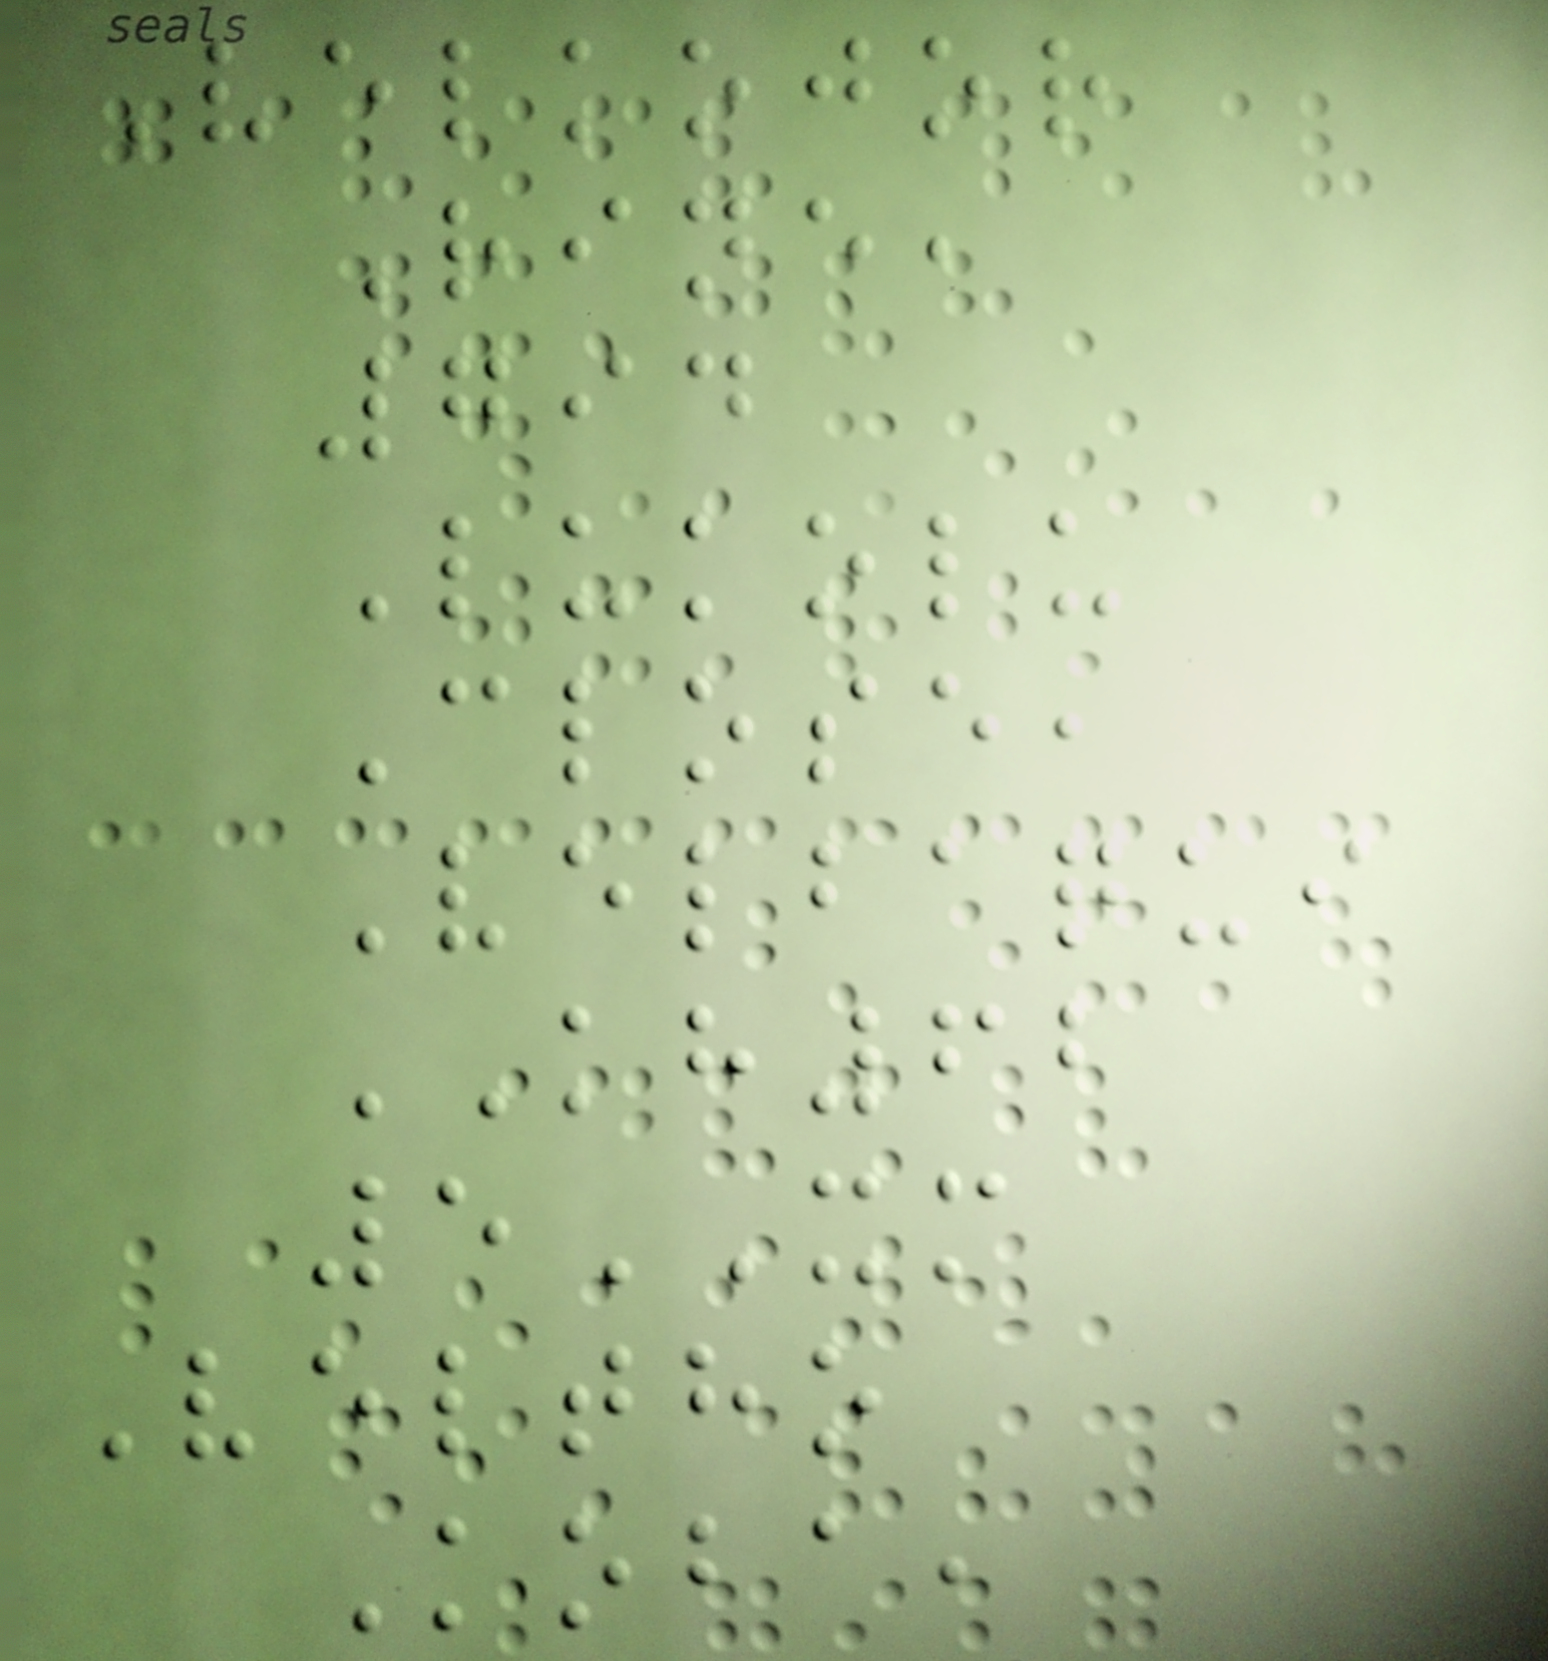Velkojor
Rine,
794
Lukolu
Close,
Velbaqui
KH62
5XM
Veltho
Koba,
